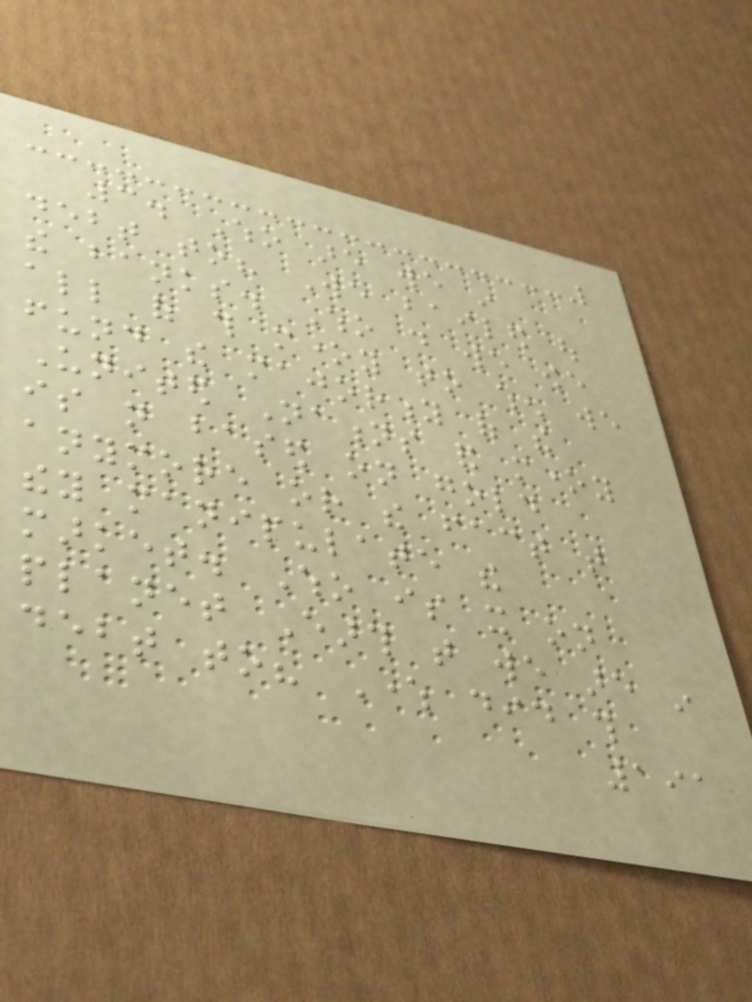3. Who are we in
debt to? We bailed out
the banks. Who do we owe
all of this money to when we
fund the majority of the
United Nations and money
is not based on gold
anymore or the fact that
they manipulate the
market. Who is it on
planet Earth that we are in
debt to? Where did this
191
